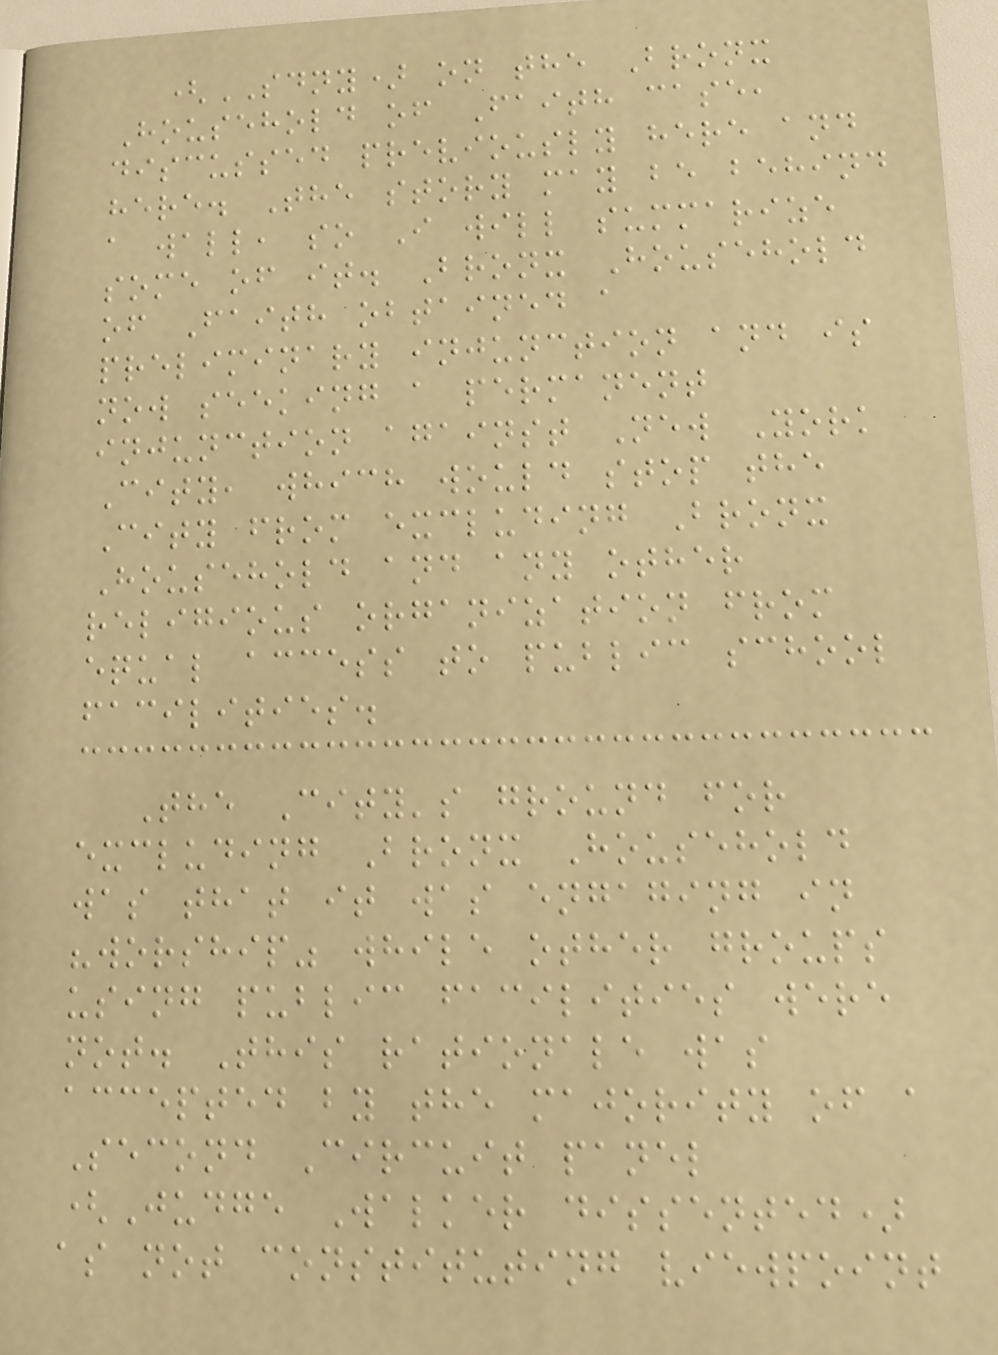(SDNY) on the Bronx
Household of Faith case,
discussed previously here and
here. The story may be behind
a wall, so I will summarize
some of it. Bronx Household
of Faith obtained a
preliminary injunction and is
now seeking a permanent
injunction against New York
City, which would stop the
City from excluding Bronx
Household and any other
religious organization from
equal access to public school
facilities.
The City's ground for
excluding Bronx Household
was that it was engaging in
"worship" while other groups
using public facilities were
not. This rationale was
accepted by the majority of a
Second Circuit panel
(Judge Walker dissented)
as not constituting viewpoint
